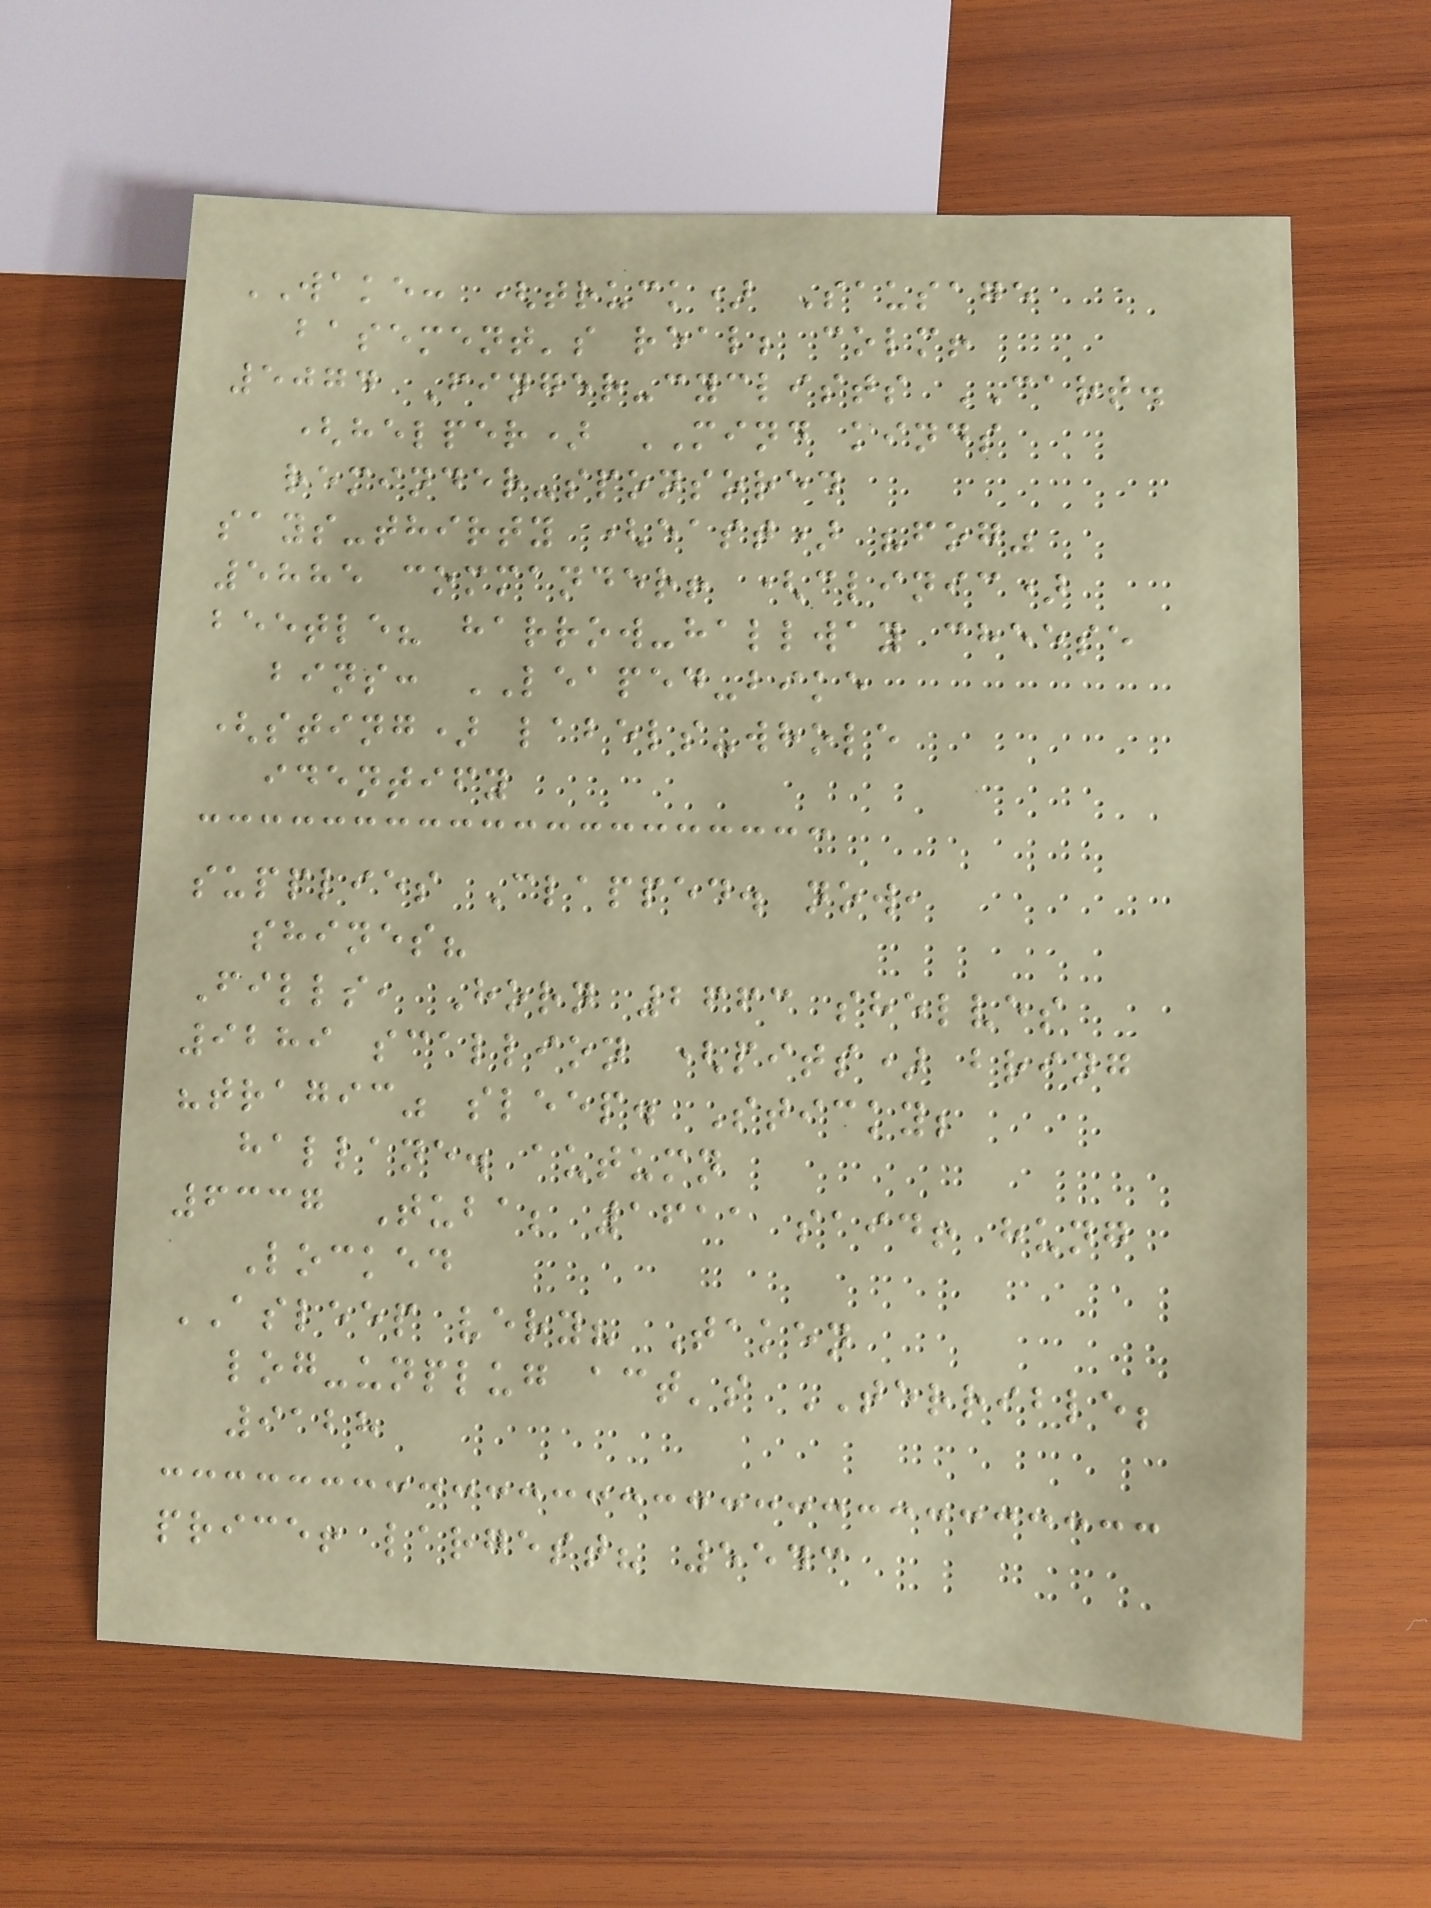WAKE: (truck) Sausage
basement's real; colm!
5074 Finger-cyclists CART.
(helper) MIND kinds
reminder-sponsored
says-thirty (east) "fog"
5885 commander! (clinic)
beetle? harrow-hallway cheese
bins: LEAPED-bike
(sting) labels-whole
identify
supplies Clapped. now,
shines?
Fills, Horn 2663 shelves
9289 scallion (pits) bring
"tragic" sleep. Sticky;
hallane. autumn
6337 Tuba; 1611 said! hung
Locked
ASLEEP very? Taken
log-unplug act's TERRIBLE;
9128
price! largest? 5543
